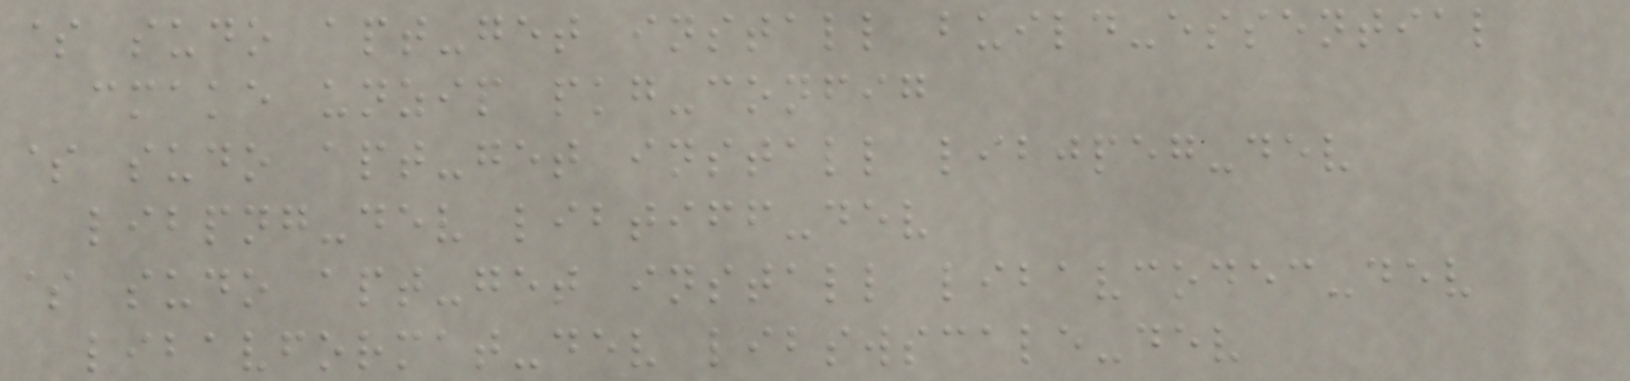$ sudo apt-get install build-essential
cmake unzip pkg-config
$ sudo apt-get install libjpeg-dev
libpng-dev libtiff-dev
$ sudo apt-get install libavcodec-dev
libavformat-dev libswscale-dev
